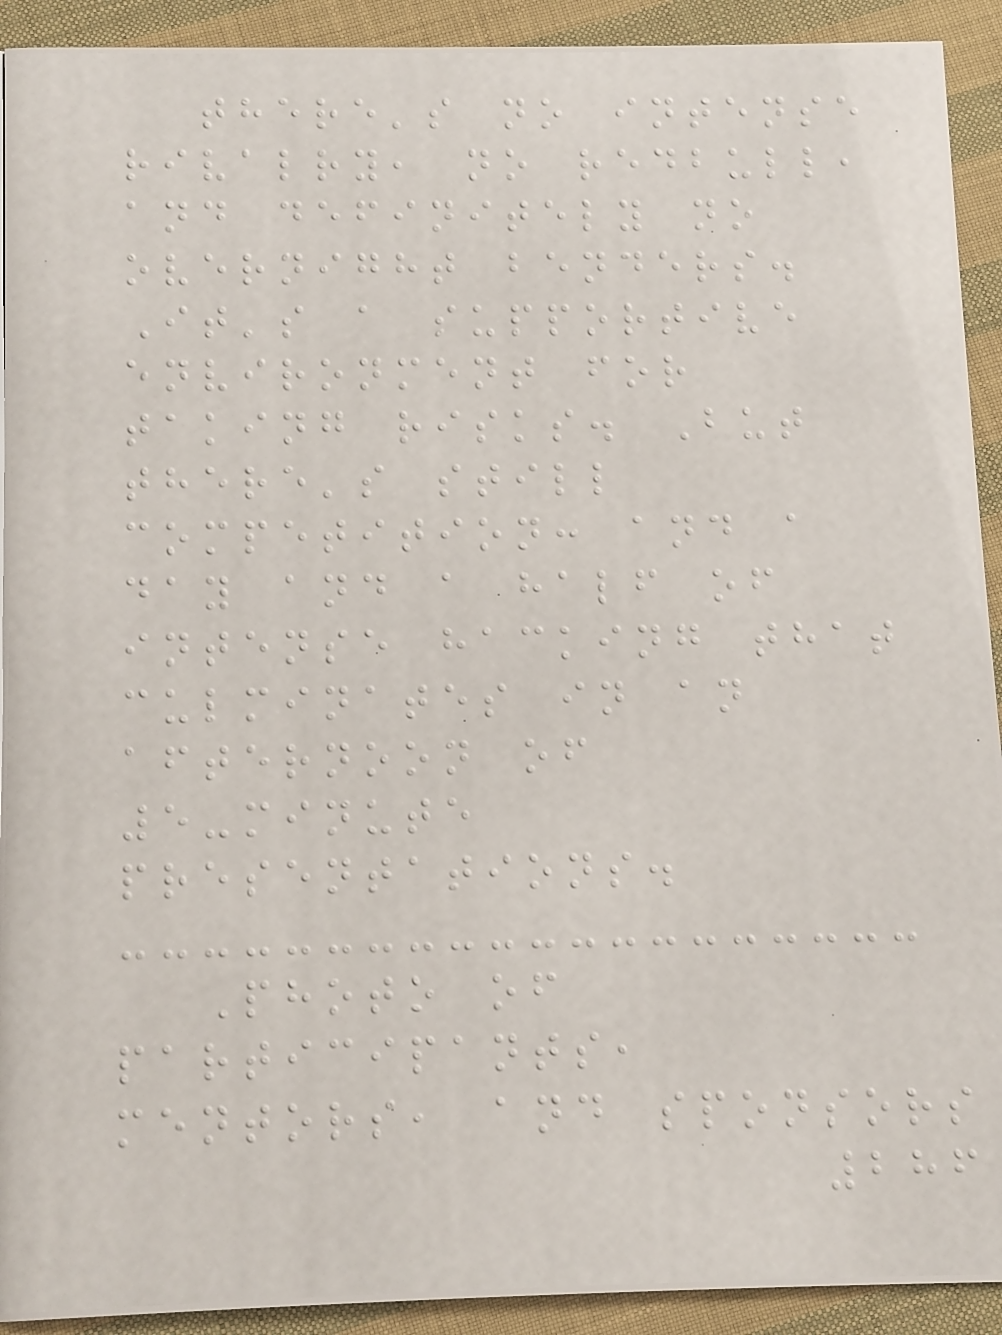there's no intense
rivalry, no redbull,
and definitely no
overnight benders.
It's a supportive
environment for
taking risks. But
there's still
competition: and a
day and a half of
intense hacking that
culminates in an
afternoon of
5-minute
presentations.
Photo of
participants,
mentors, and sponsors
286
